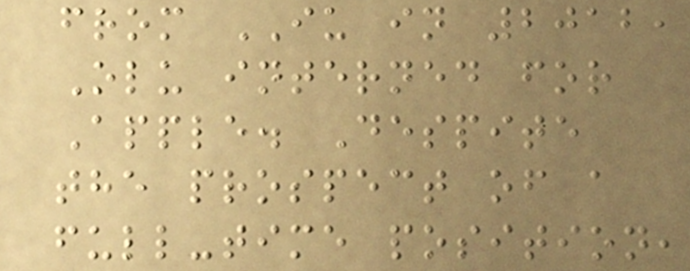from IU in 2012,
Olu interned for
Apple. Despite
the prospect of a
full-time position,
